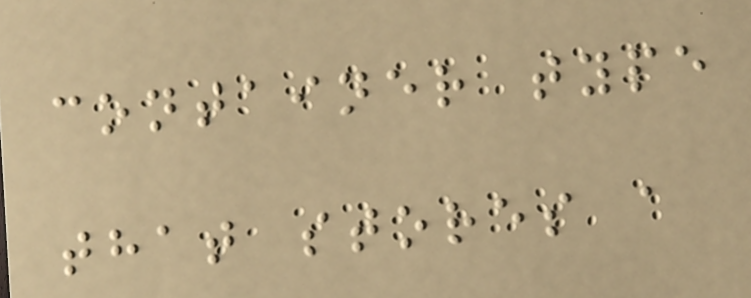container type
that stores a
